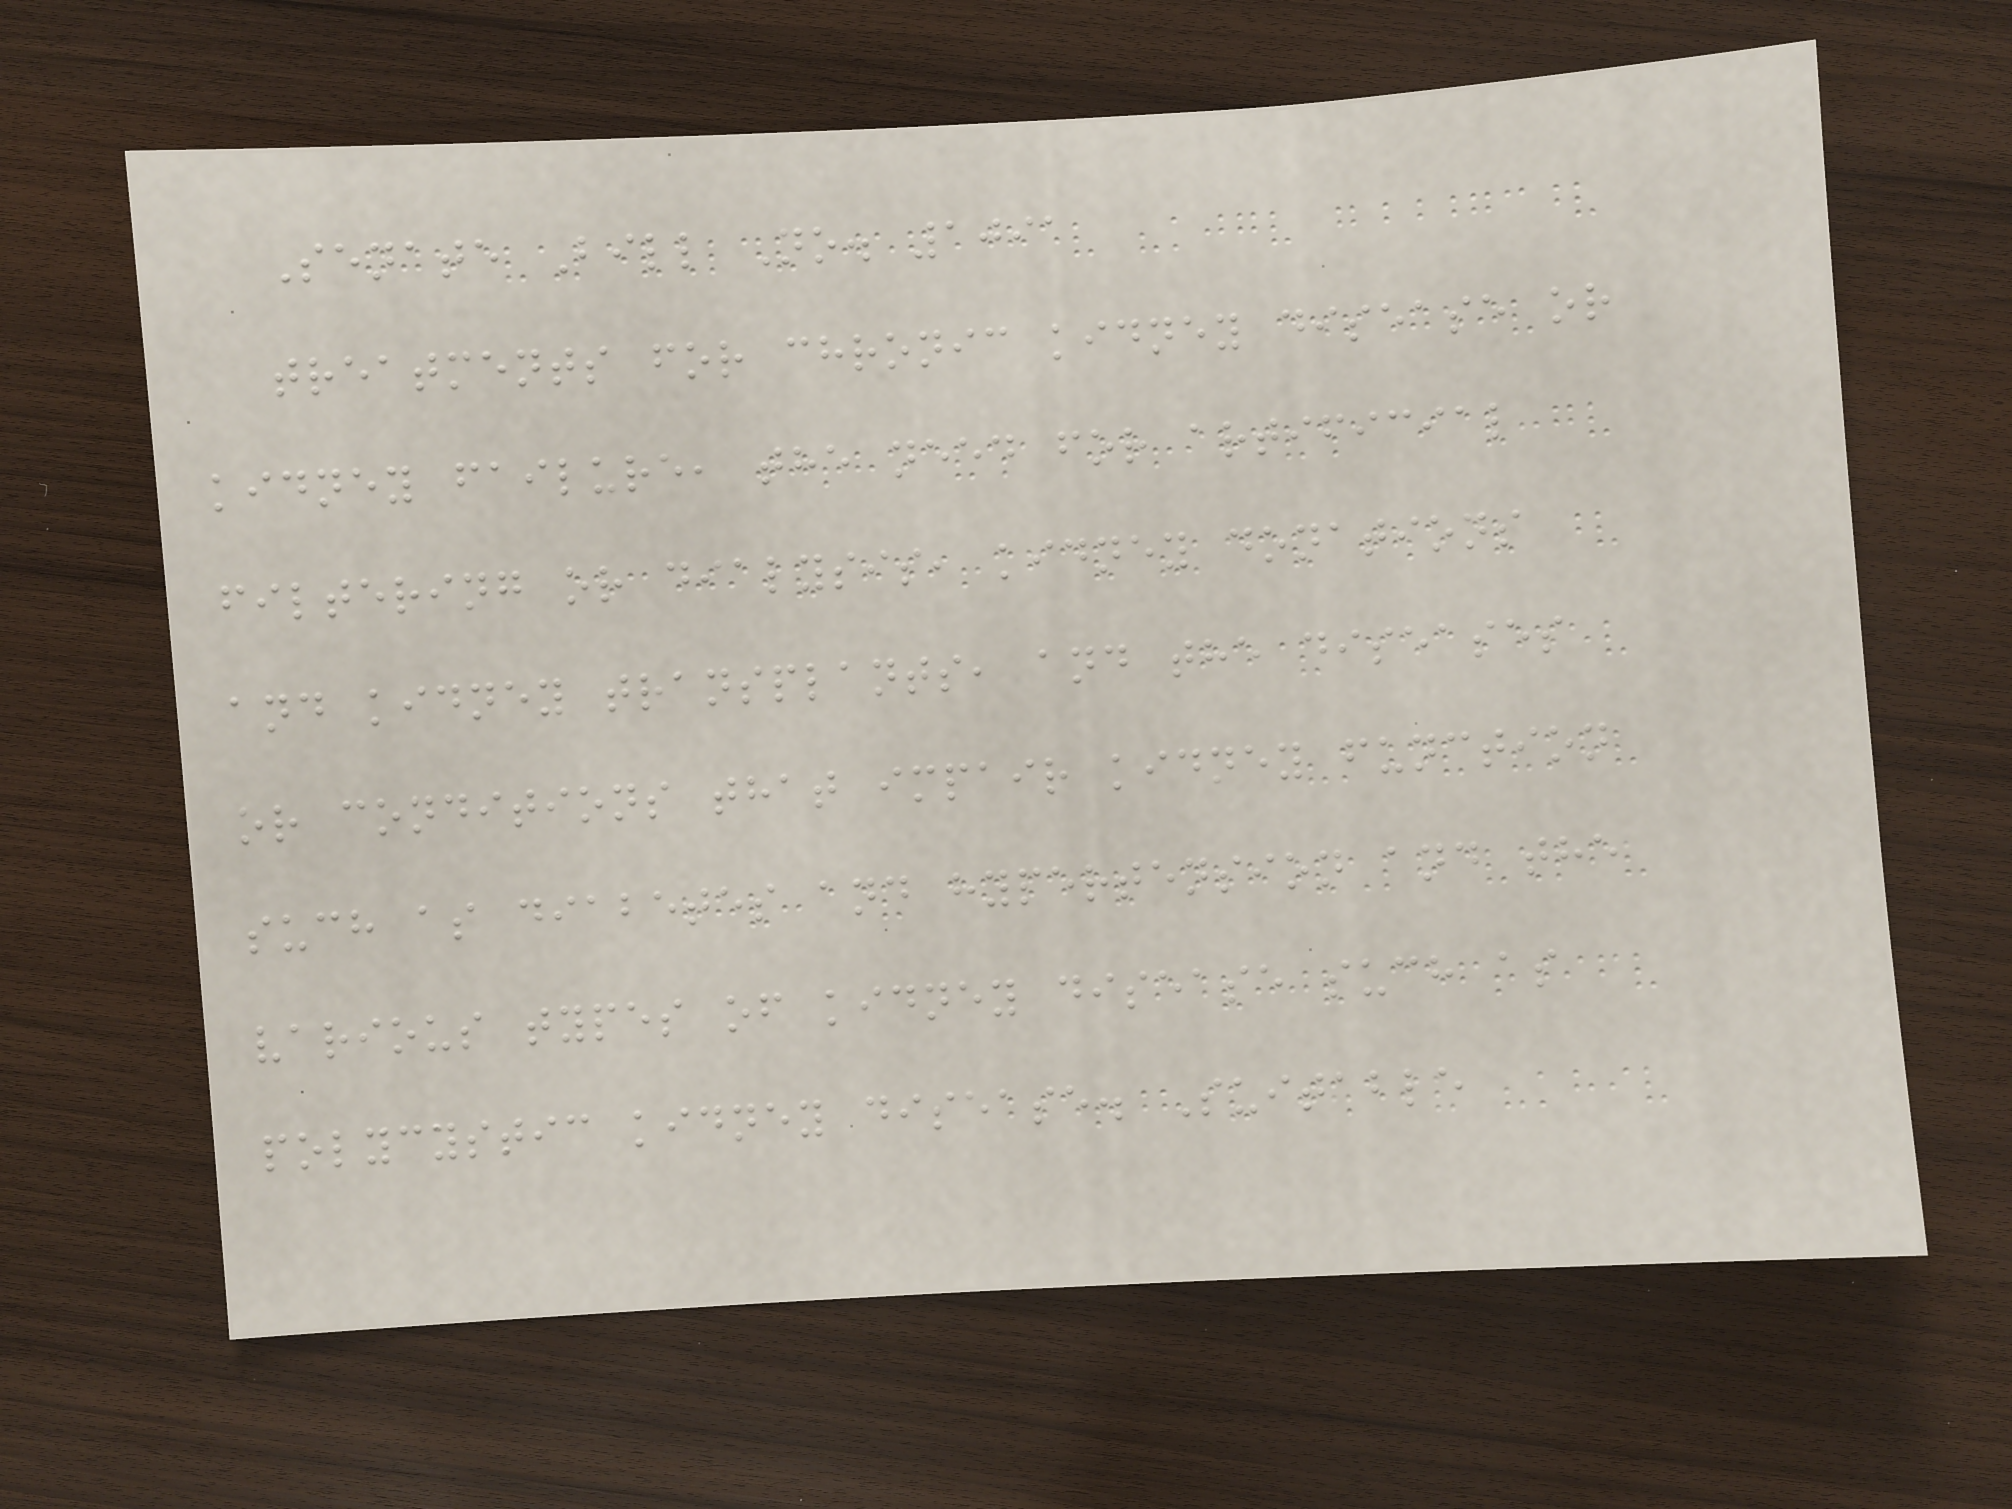Senate Bill No. 1091
treatments for chronic kidney disease or
kidney failure, the need for artificial
filtering or dialysis, kidney donations
and kidney transplants, and the diseases
or conditions that impair kidney function
such as diabetes and hypertension and the
various types of kidney disease such as
polycystic kidney disease. Suitable
